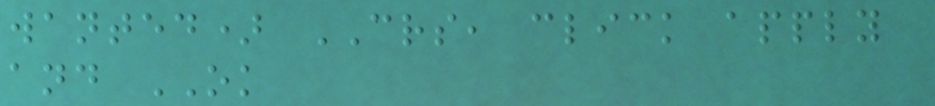wanted) CRS, click apply
and OK
